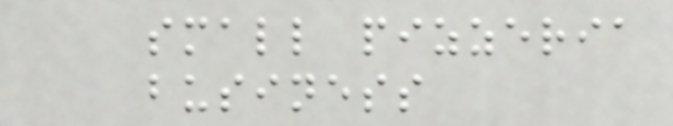small pizzeria
business
